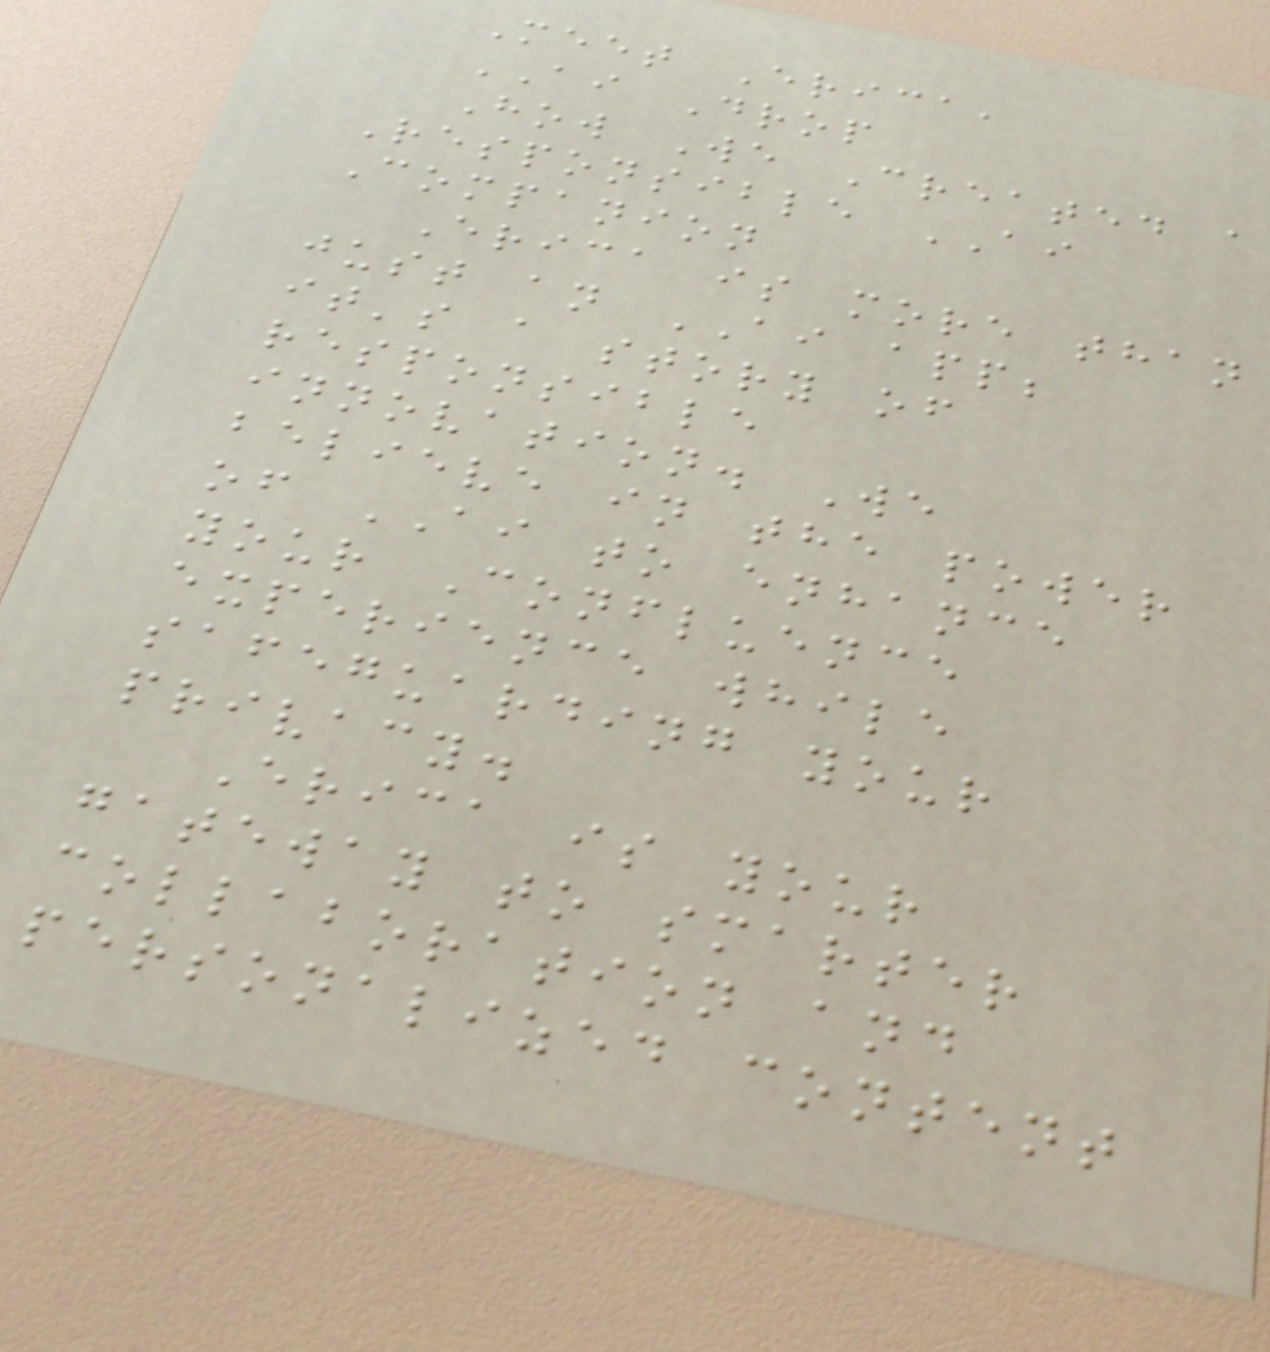Meet Erica,
AI Drop
How We Created a
Responsible AI
Companion
Erica is more than
just an AI app;
it's a story of
responsible
innovation. We
believe in the power
of AI to enhance
your Confluence
experience while
safeguarding your
privacy.
Erica is your
gateway to smarter
collaboration and
personalized content
